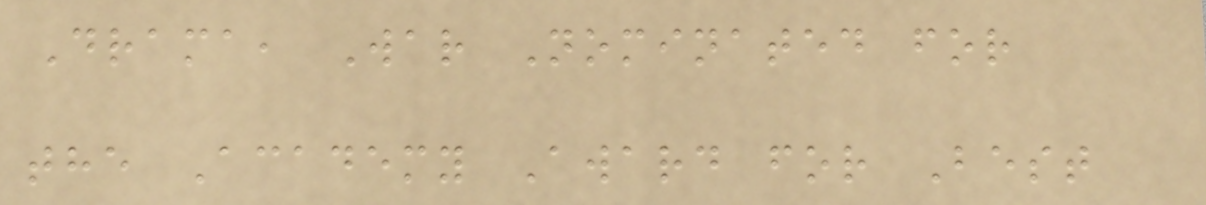Drama, War Nominated for
the Academy Award for Best
